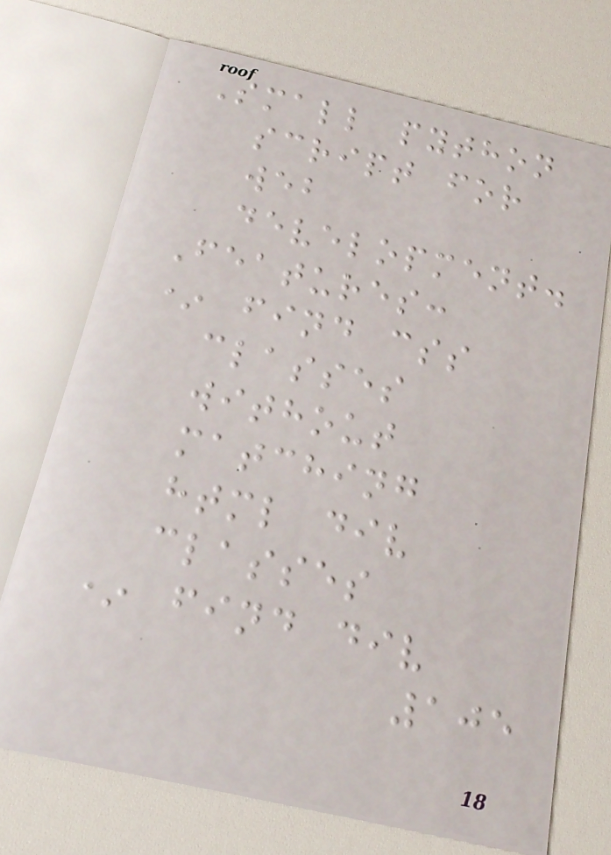Small python
script for
web
development.
Features:
* find css
classes
without
matching
html div
classes
* find div
105
